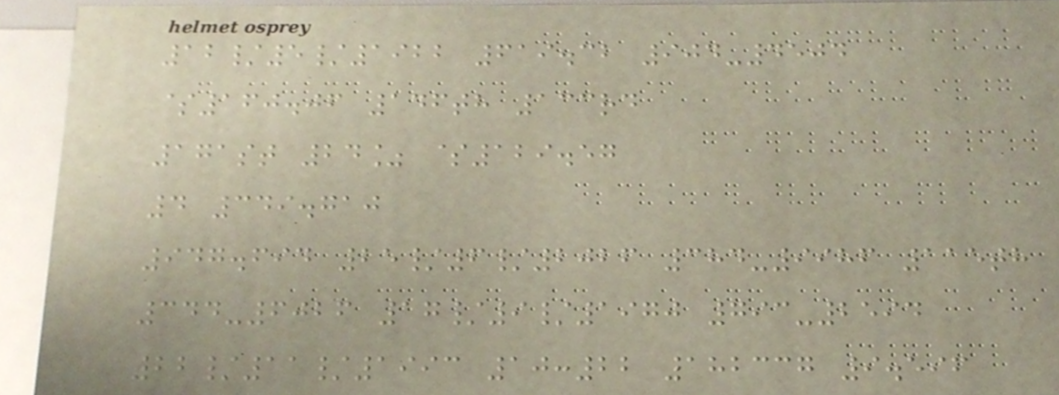12/5/1922 619.32 904-4504
$160.06 146th 133rd
171st 24% $129.57
4 349.710
947.694 25/6/2026 384-9986 115th
344-6026 17/9/1970 793-2594
22/11/1993 10:22 182337 9.596
